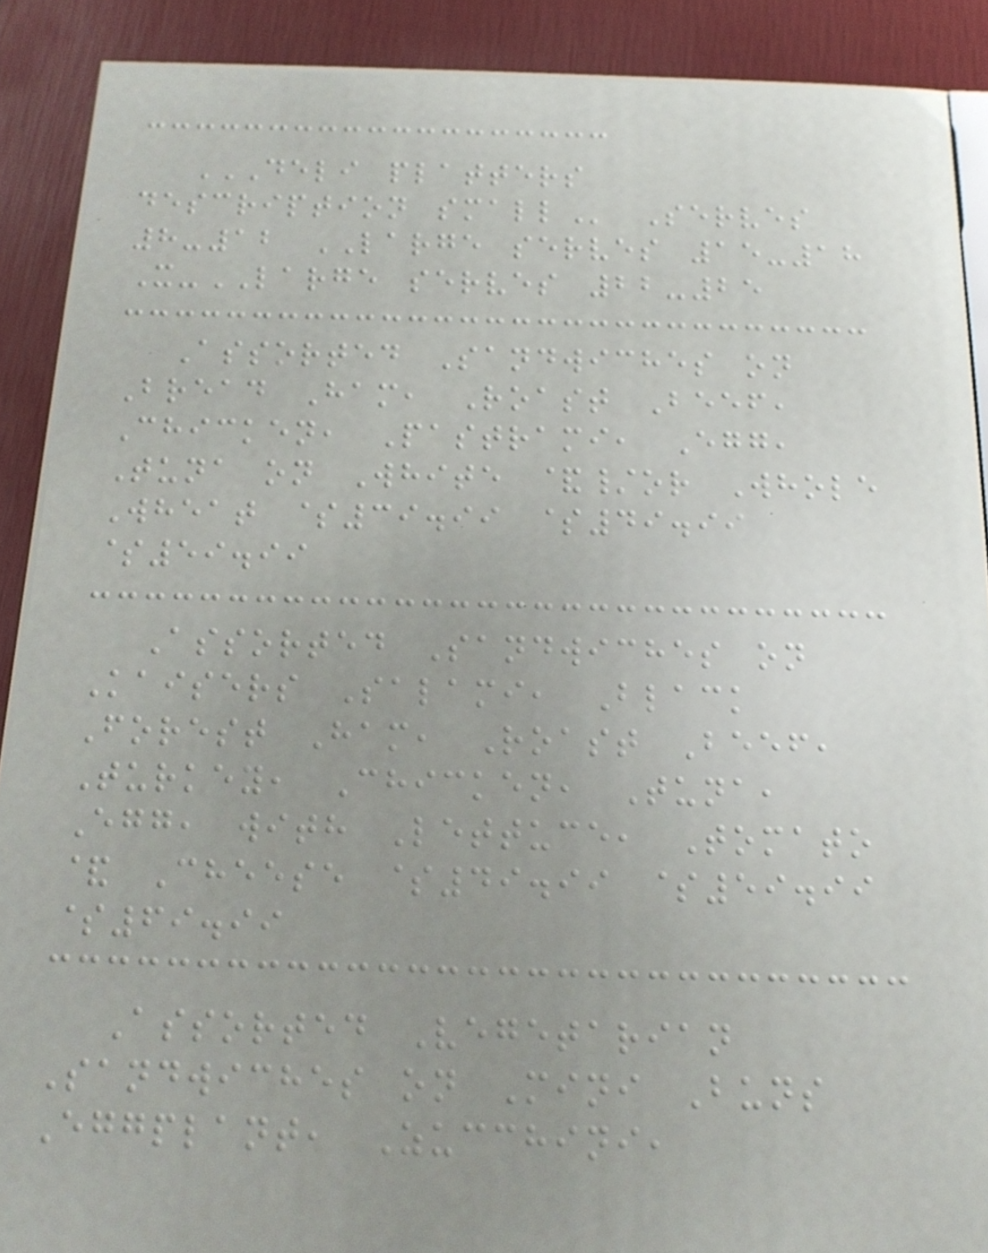DELI PLATTERS
DESCRIPTION SMALL Serves
8-12 LARGE serves 15-18
X-LARGE serves 22-25
Assorted Sandwiches on
Bread Ham, Roast Beef,
Chicken, Pastrami, Egg,
Tuna on White &/or Whole
Wheat $39.99 $49.99
$59.99
Assorted Sandwiches on
Kaisers Salami, Black
Forest Ham, Roast Beef,
Turkey, Chicken, Tuna,
Egg, with Lettuce, Tomato
& Cheese $49.99 $59.99
$69.99
Assorted Vegetarian
Sandwiches on Mini Buns
Eggplant, Zucchini,
